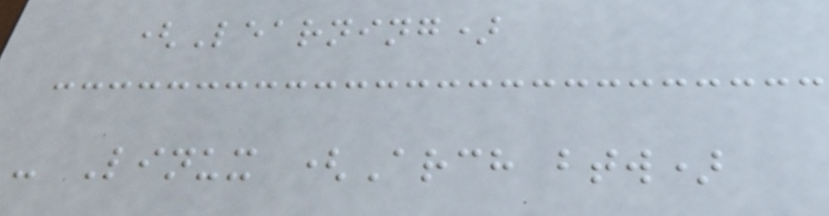(Learning)
- Linux (Arch btw)
